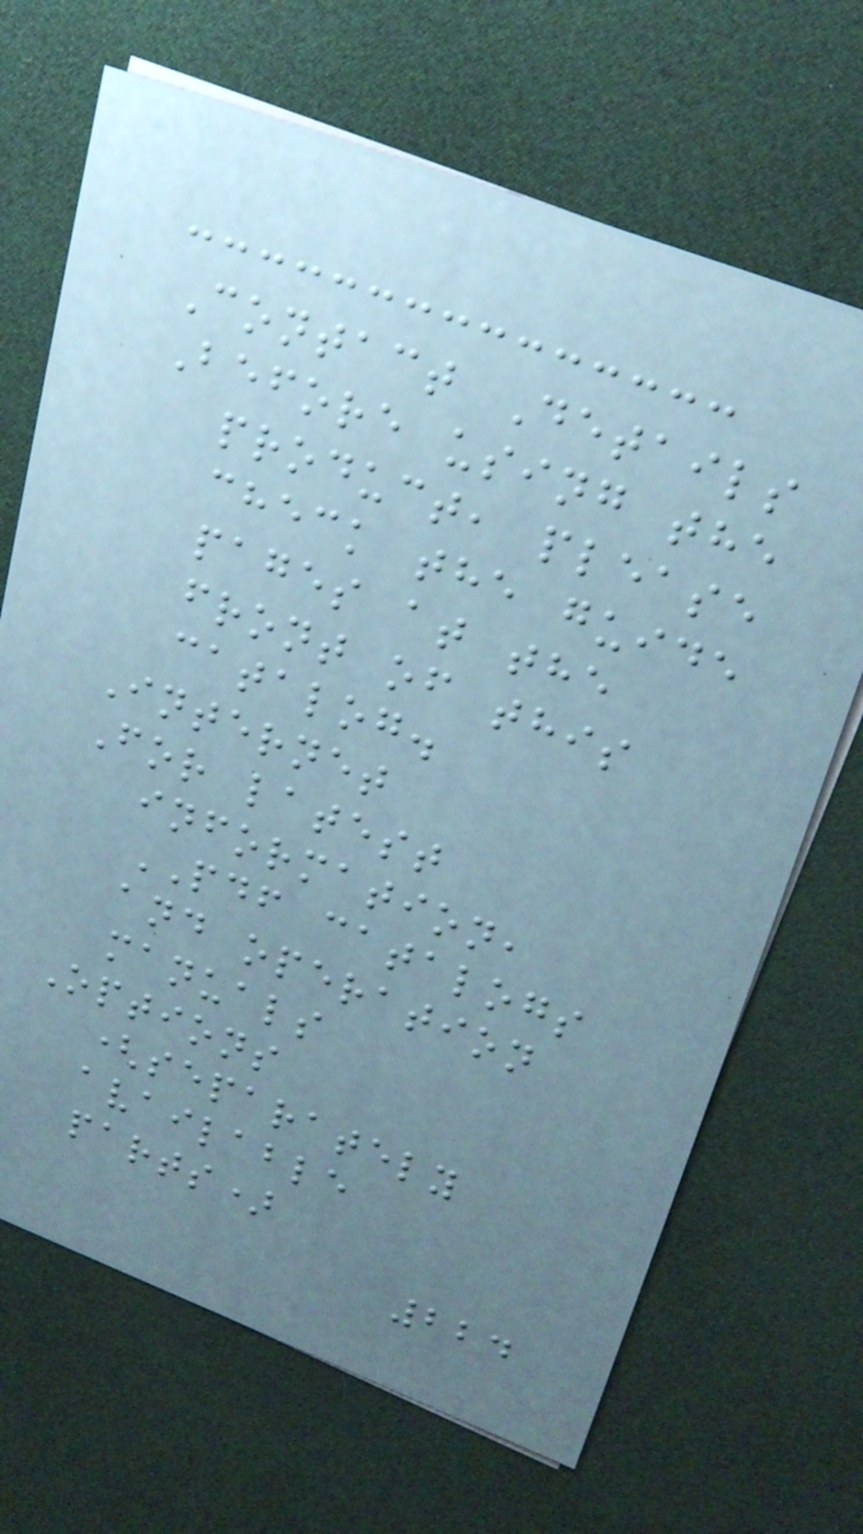Contact Details
Before using the
product, please
check the guide
pages at the
front of this
catalog.
Internet
For latest
information,
PDF catalogs
and operation
manuals
Options
(separately
available
parts)
224
